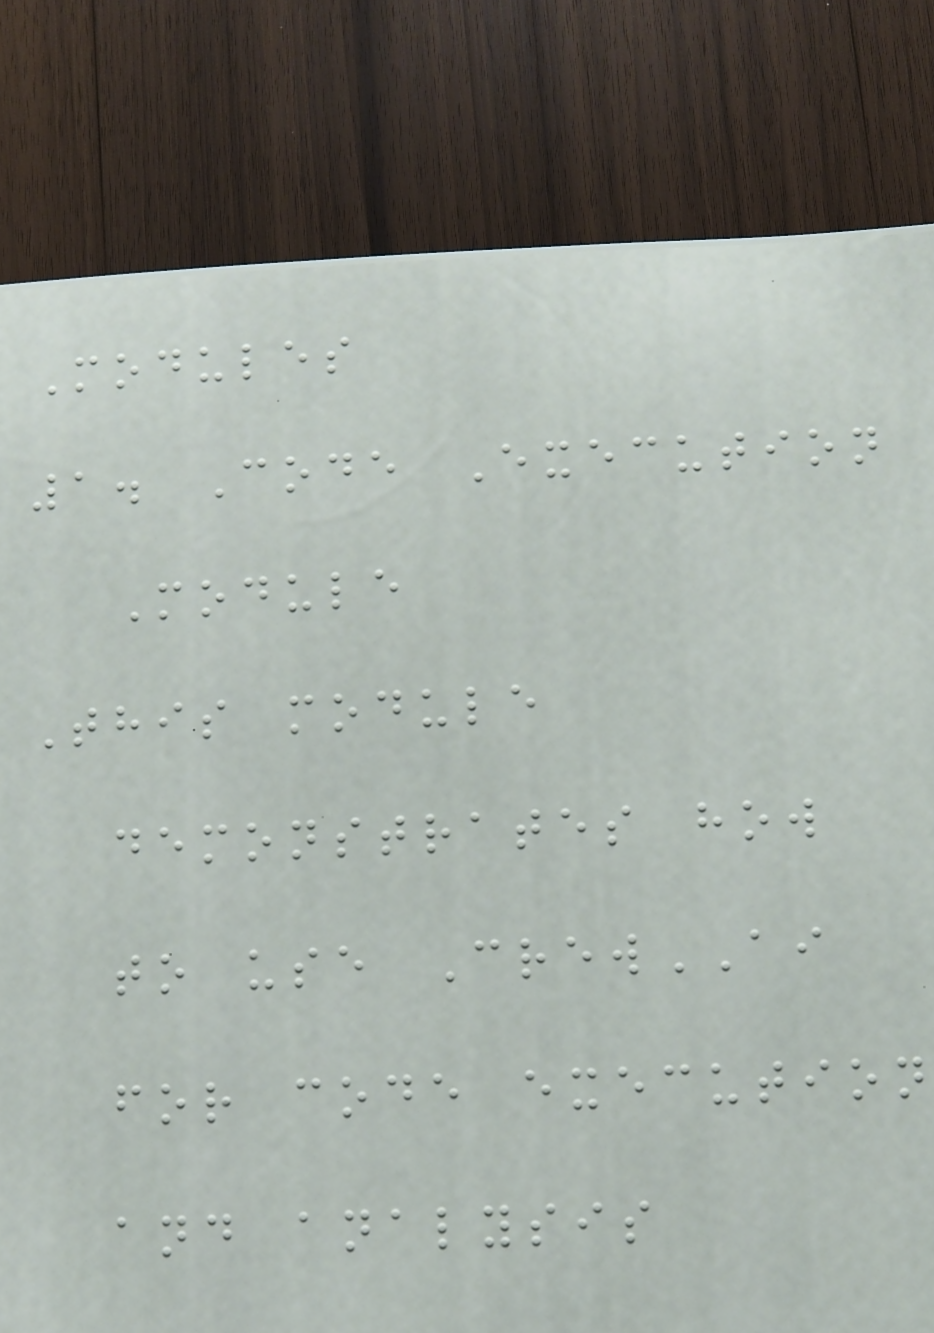Modules
1. Code Execution
Module
This module
demonstrates how
to use CrewAI
for code execution
and analysis
